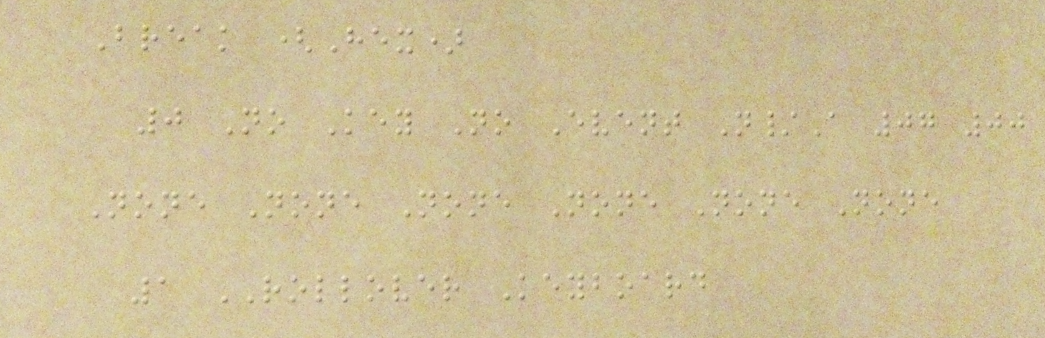Break (Hex)
0 No Key No Event N/A 07 00
None None None None None None
1 ROLLOVER Keyboard
